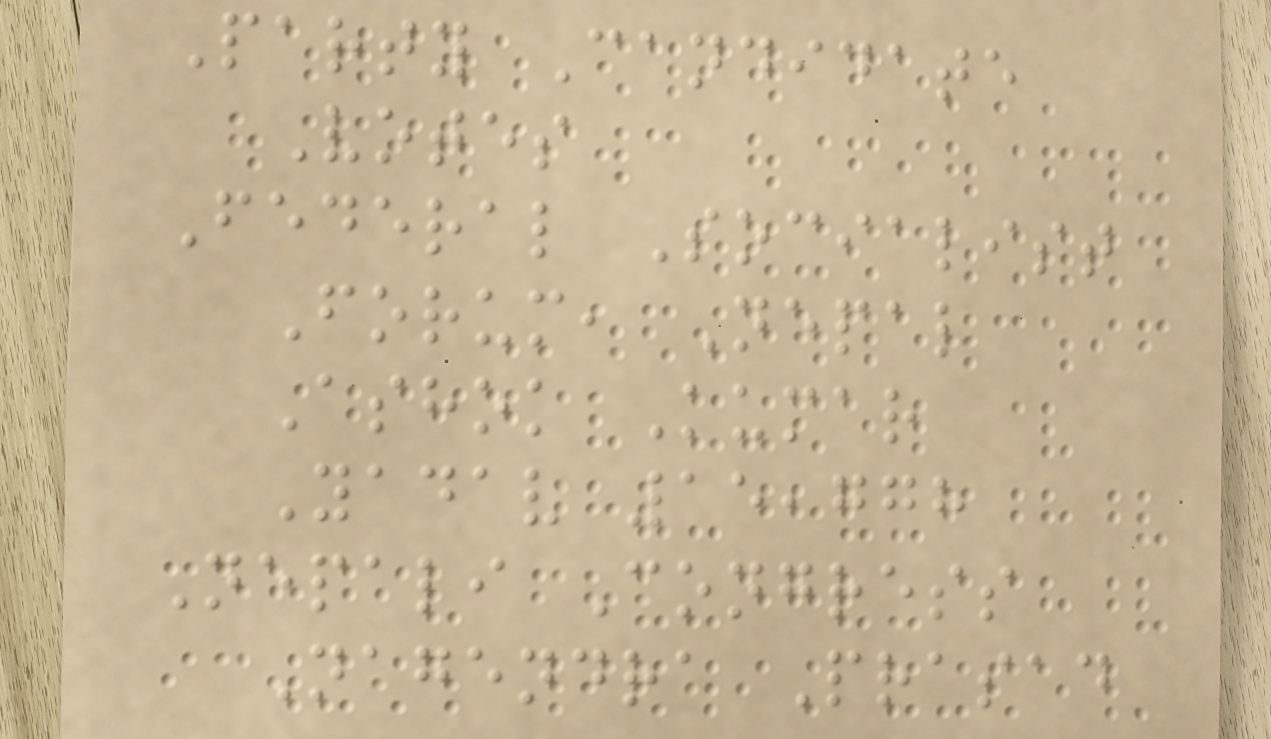Party Candidate
Votes
Federal Socialist
Forum, Nepal
Ashok Kumar
Yadav 15,778
Nepali Congress
Nagendra Prasad
